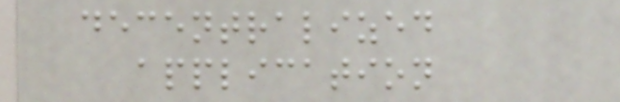decentralized
application
